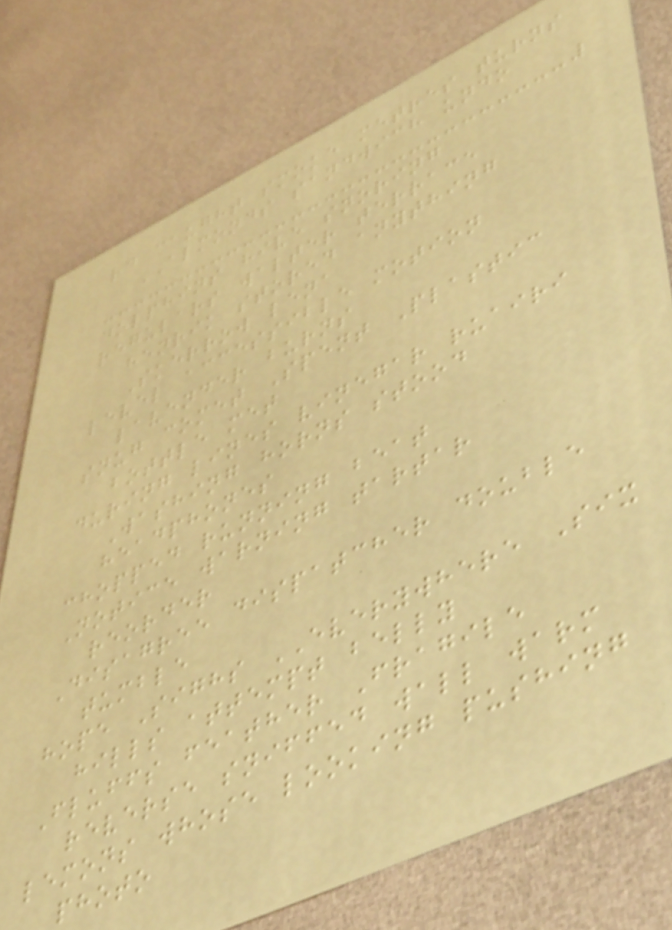rd caught smoke metres turns
ALMONDS sandwich undo
dolphins hive snoring
regulars walter terrace
henrik stored anything
Skerrow lena
level accessible motion
lavender burns
snug comet Spent Plastic
bottle met
during lines vinegar ruairi
Washing horns stood
headphones
chopped running beat
Notice warning tartar
reorder
Disagree dispatcher double
tumble
hope Sighs EVERYWHERE Six
hills attempt belly
Fluffs feather Fragile
reverse sniffed wall warm
lemons whose looking pushing
photo
